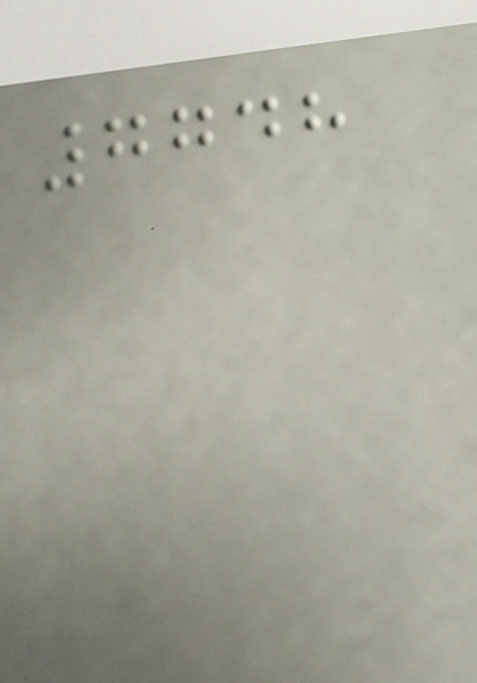7748
